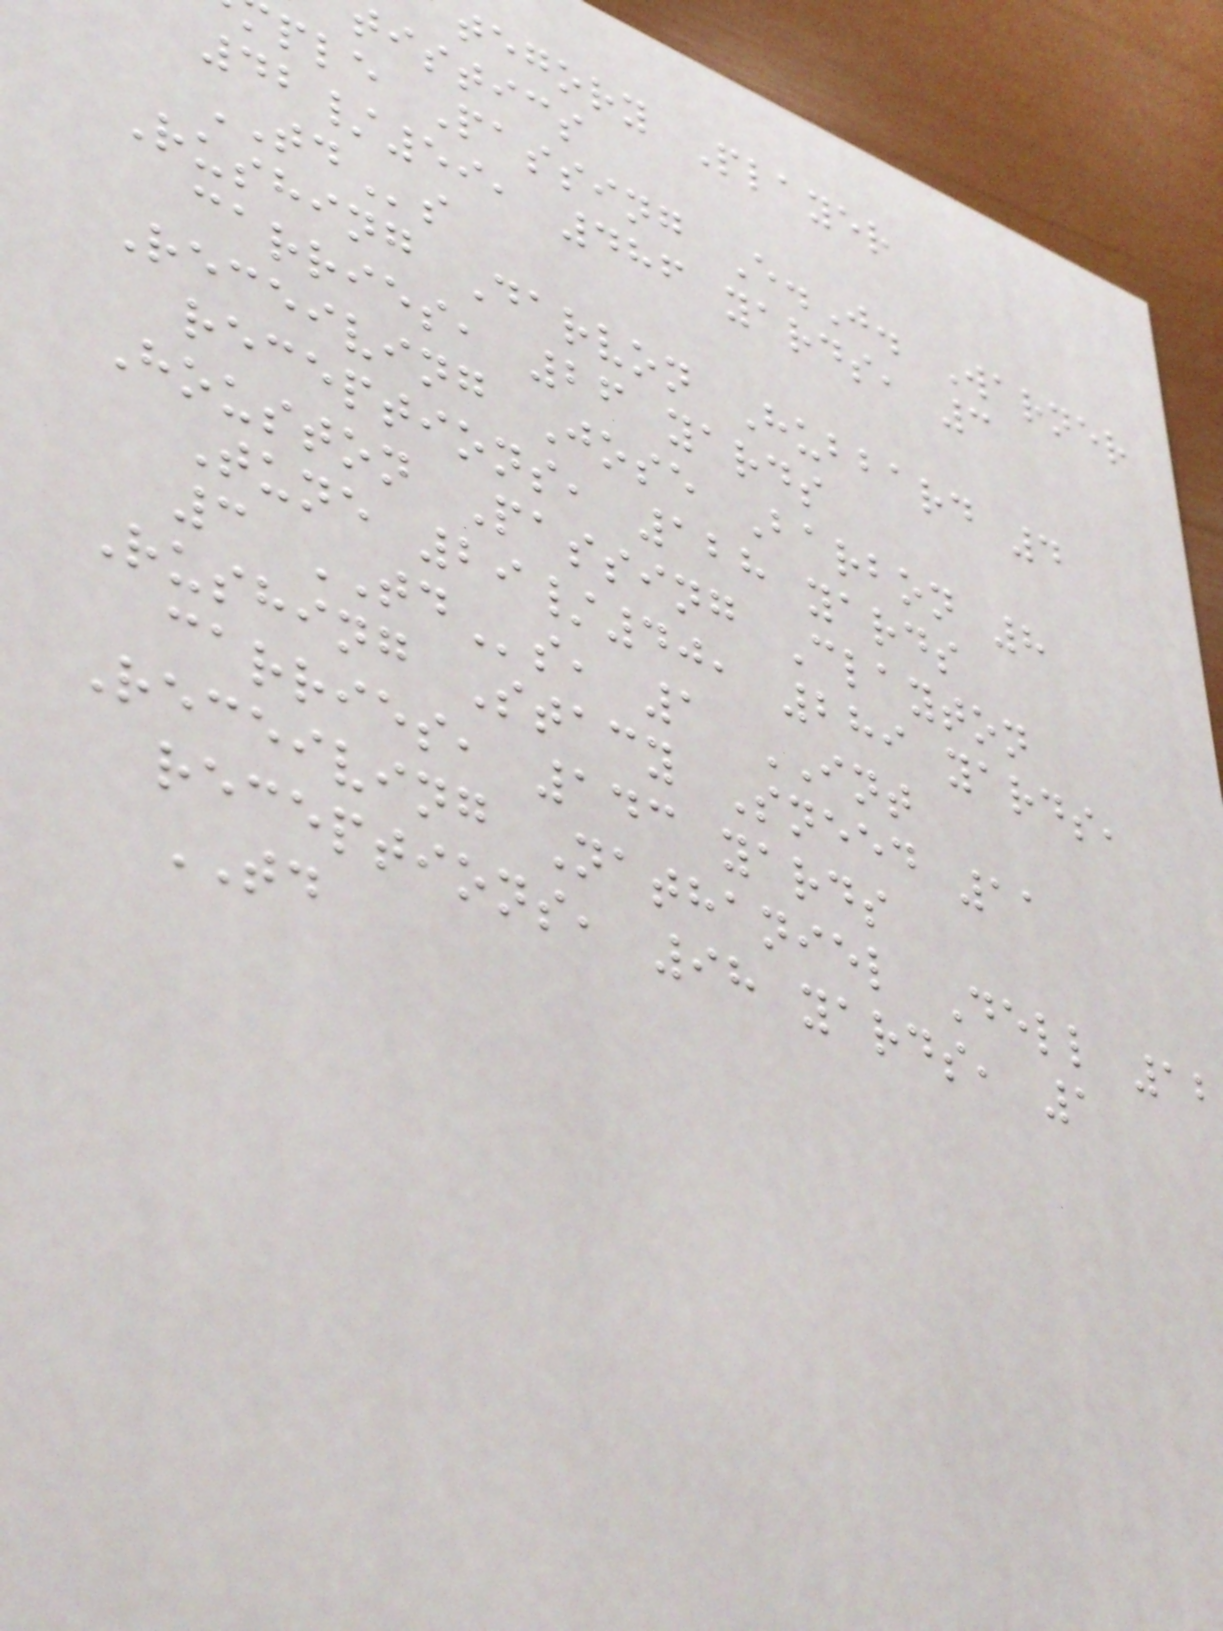tegory Player
istics
ple Passing E.J. Warner
42/59, 486 yards, 3
TDs
Rushing Darvon Hubbard 4
carries, 26 yards
Receiving Jose Barbon 8
receptions, 128 yards
Houston Passing Clayton
Tune 29/40, 289 yards,
3 TDs, 1 INT
Rushing Stacy Sneed 11
carries, 143 yards
Receiving Nathaniel Dell 12
receptions, 98 yards, 1
TD
